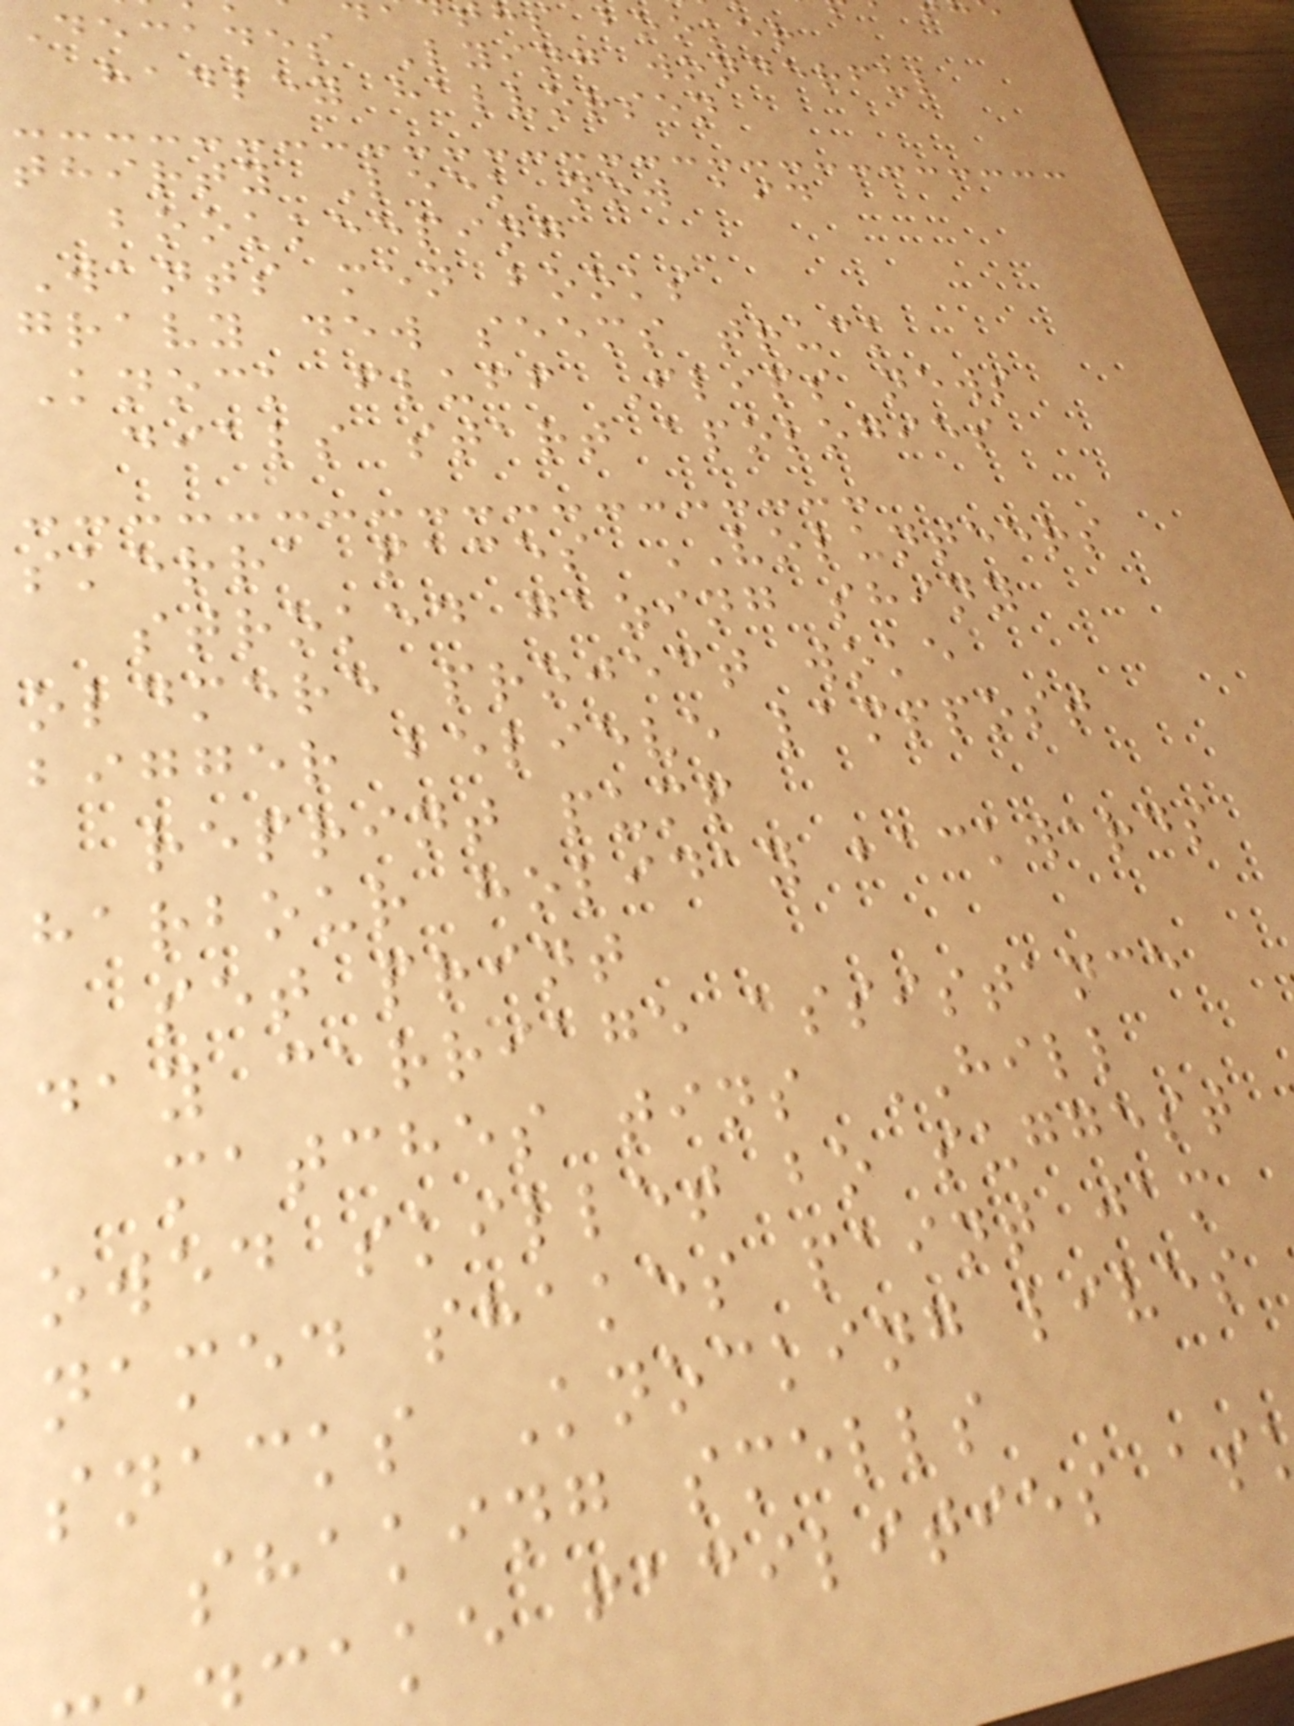s booker
Decades Lying wonderful
hadley halvorsen
thirty Leek now aid
bookkeeping
Wants men books
gravy dew seems truck
Knock fluff Flips news
dials start apologies
skerra paces VOLUNTEERS
stroked gazing shiny
oldmere project woke
bigger believe lamppost
reprint pump
harbour holiday backwards
set print
day carriage assistance
matches tins HILL
owed skillet bo suggest
named shakes paint jam
snacks Knocking lives
shaking smells
ake facilities as
